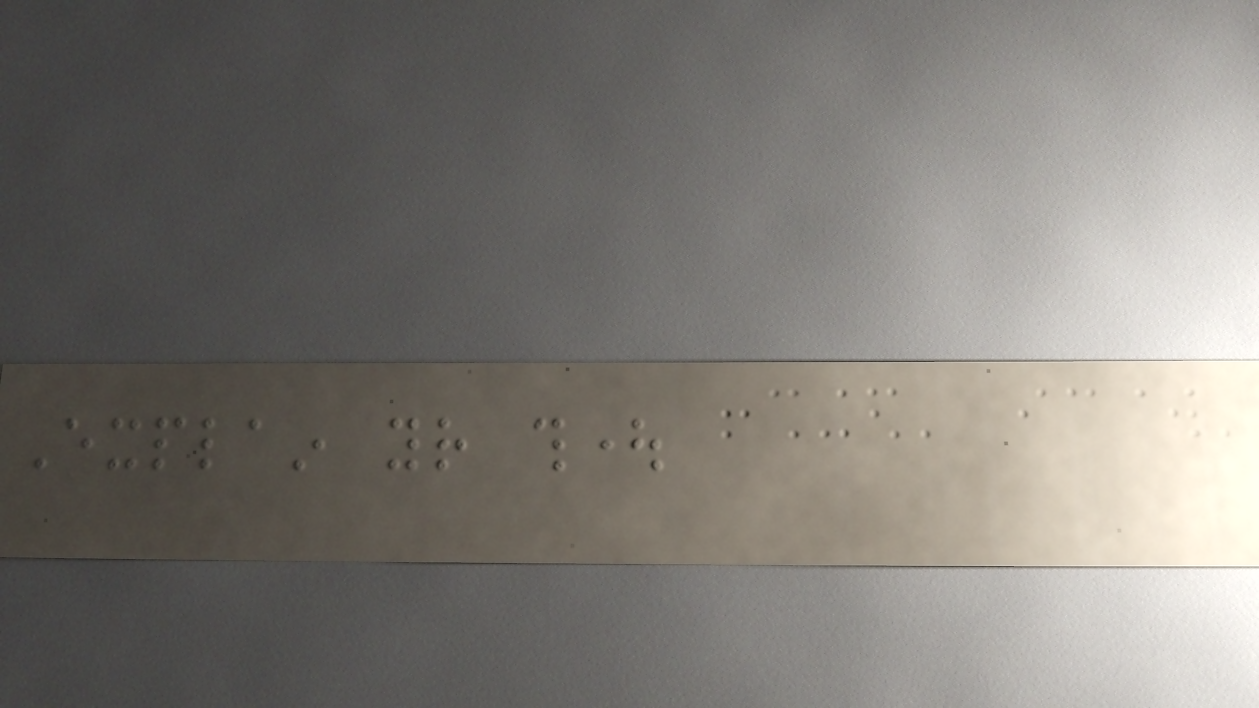Explain your thought
